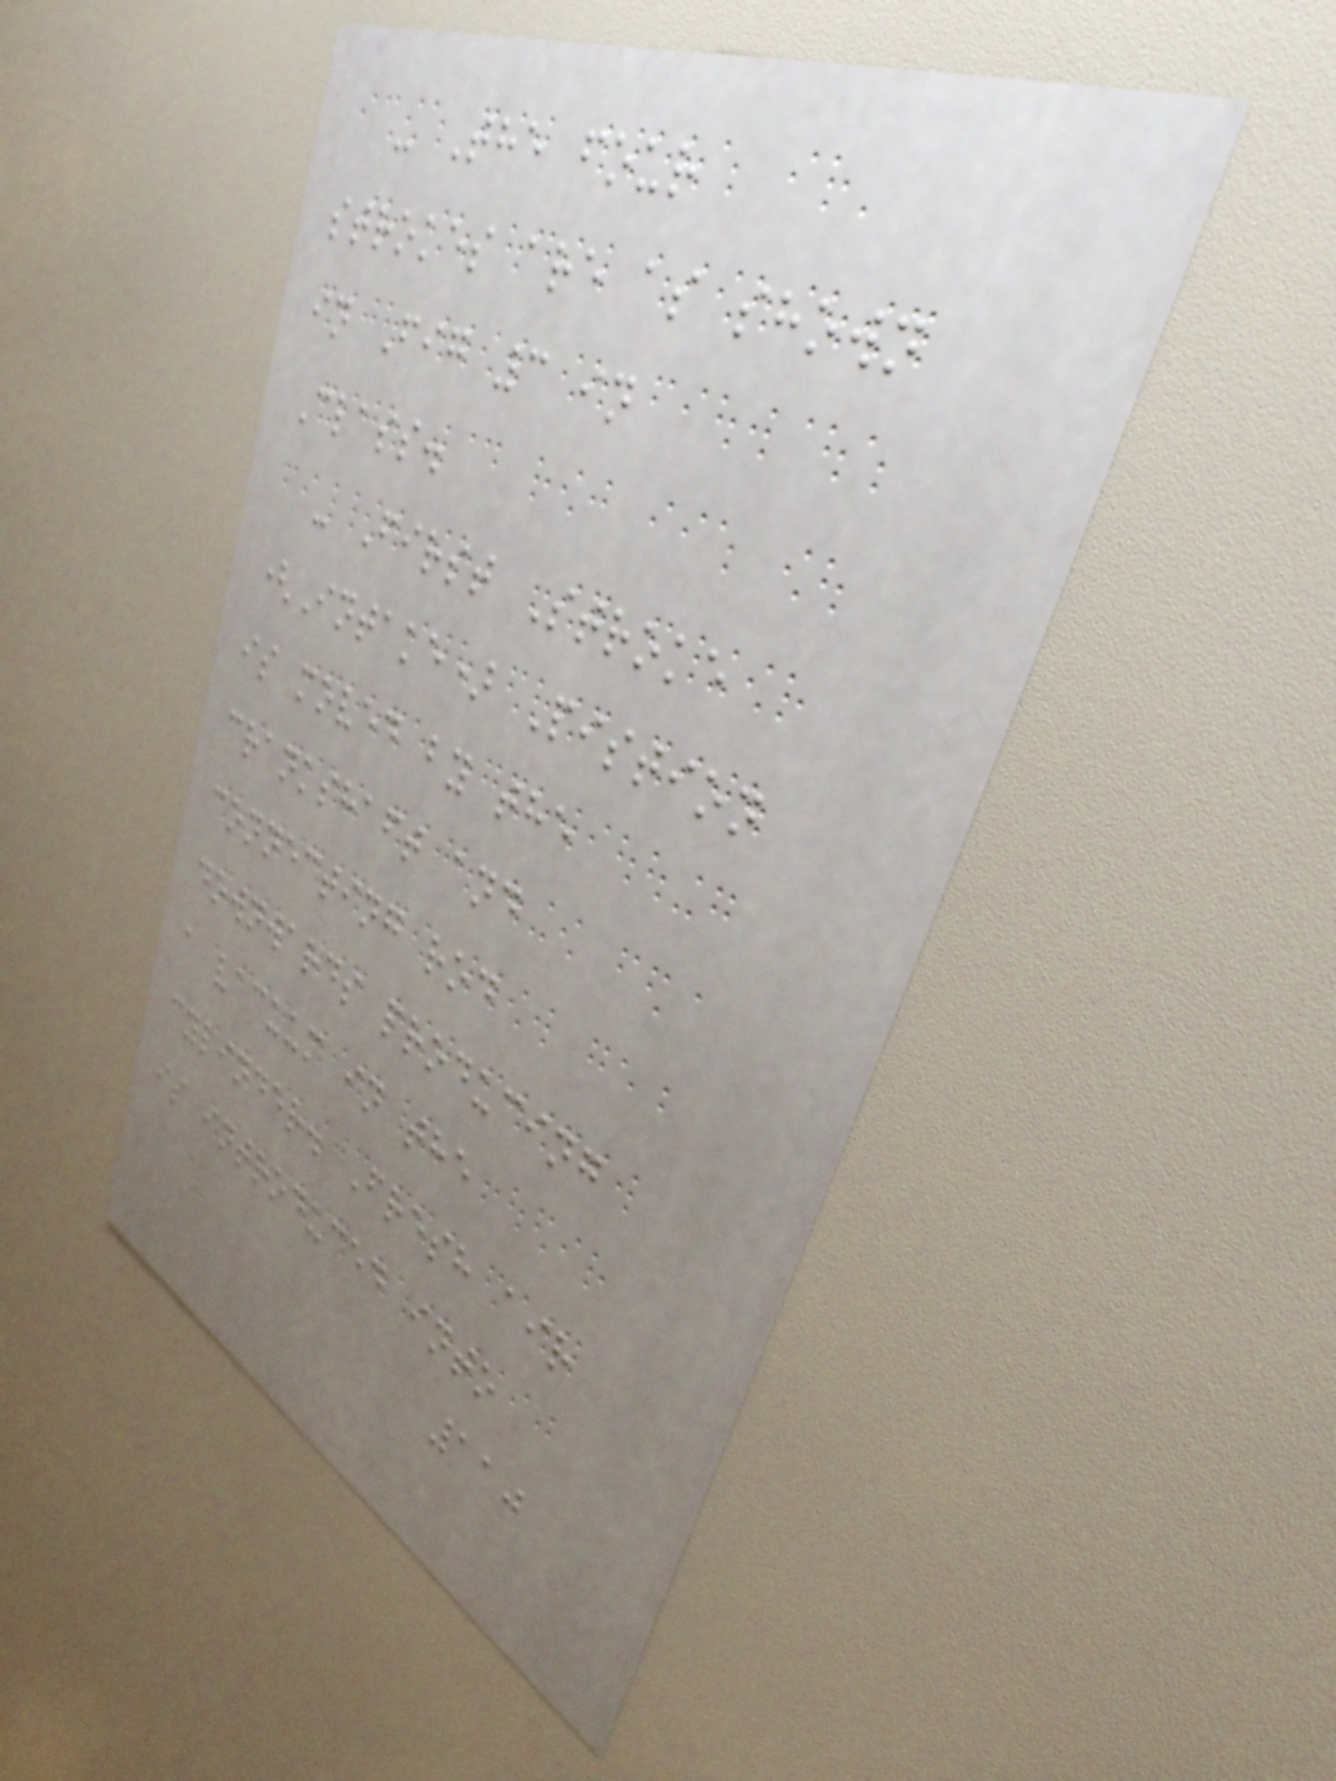- The four
strokes are as shown
in Fig 3 in
Class.
- First Stroke
(Intake) Pistion
is moved by the
crankshaft and
connecting rod
downwards producing
a vacuum in the
cylinder. Fresh air
is introduced into
110
